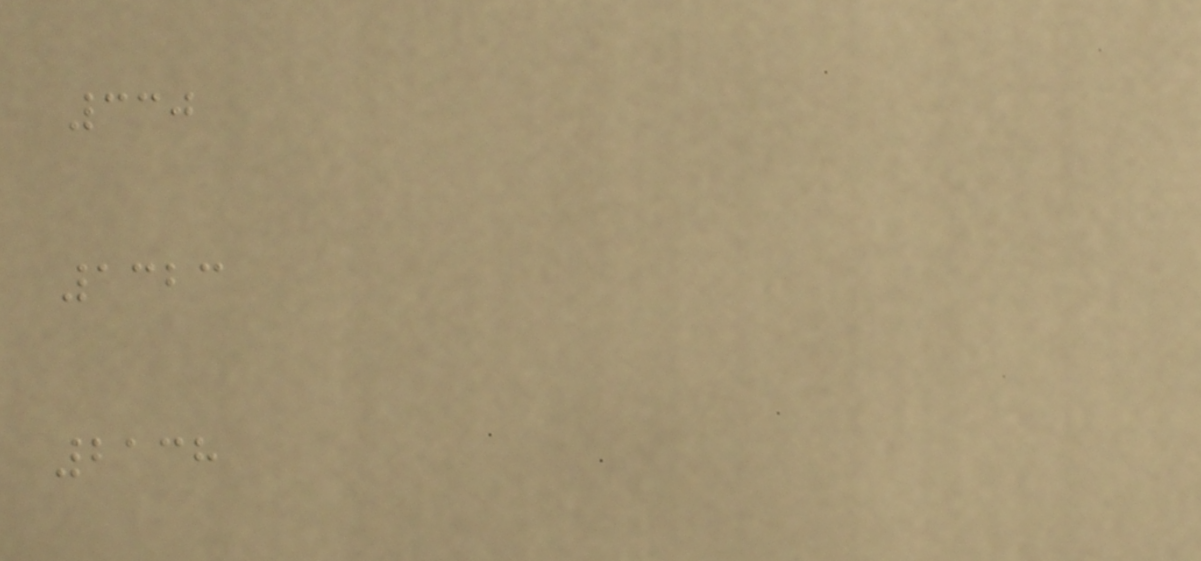330
1323
2138
